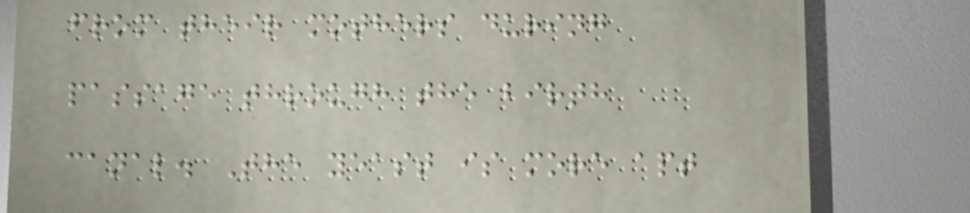from their mothers during
passage through the birth
canal. The yeast is more apt
